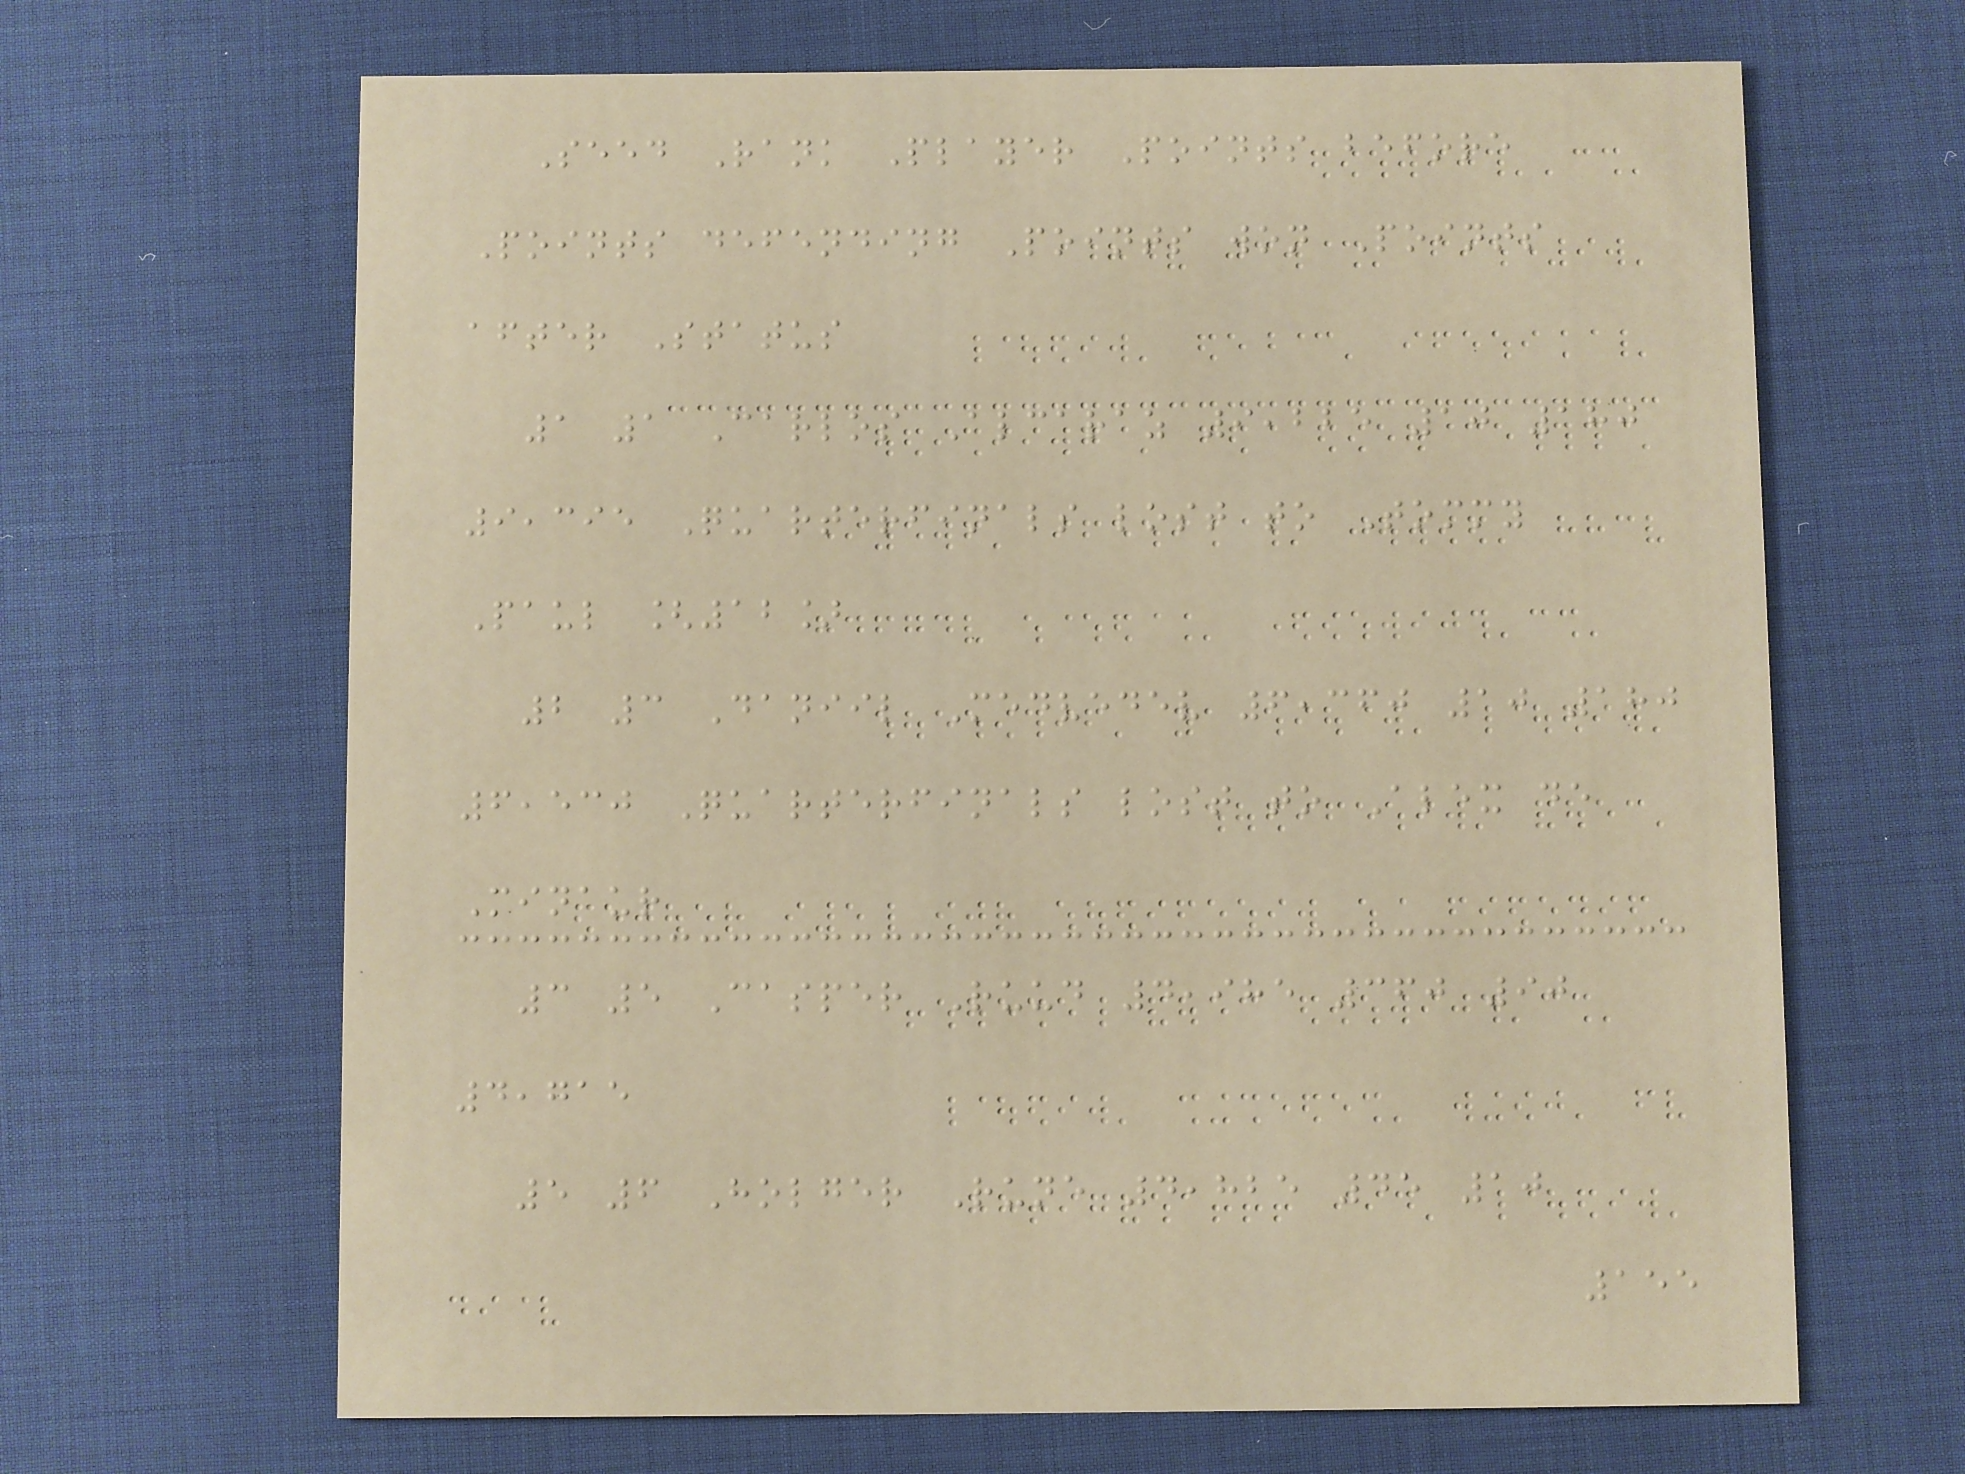Seed Rank Player Points before
Points defending Points won Points
after Status
1 1 Carlos Alcaraz 9,225 10 180
9,395 Quarterfinals lost to Tommy
Paul [12]
2 3 Daniil Medvedev 6,360 10 180
6,530 Quarterfinals lost to Alex de
Minaur
3 5 Casper Ruud 4,985 360 90
4,715
5 6 Holger Rune 4,825 45 10
155
